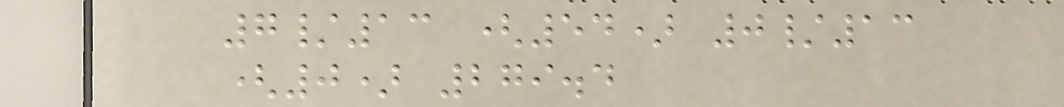7/13 (54) 0/13
(0) 279.4
